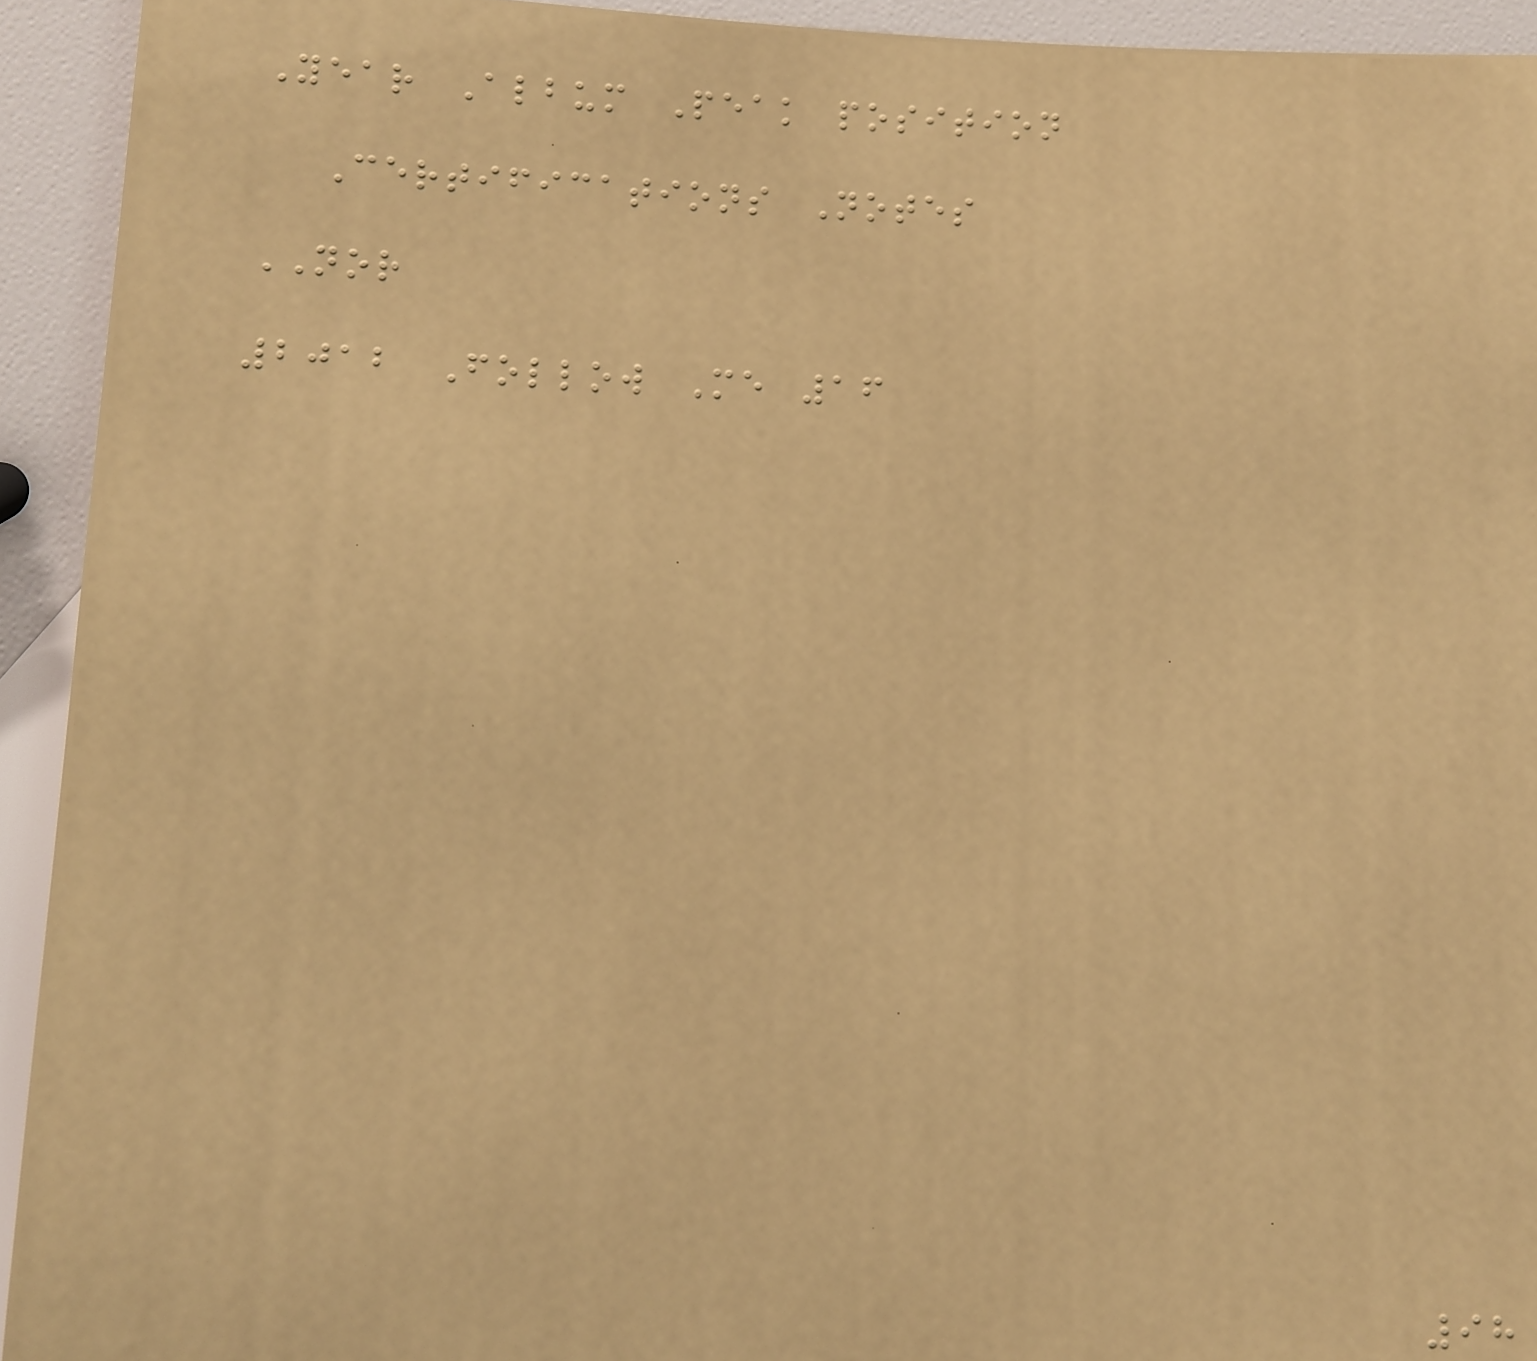Year Album Peak position
Certifications Notes
NOR
2012 Follow Me 16
98
